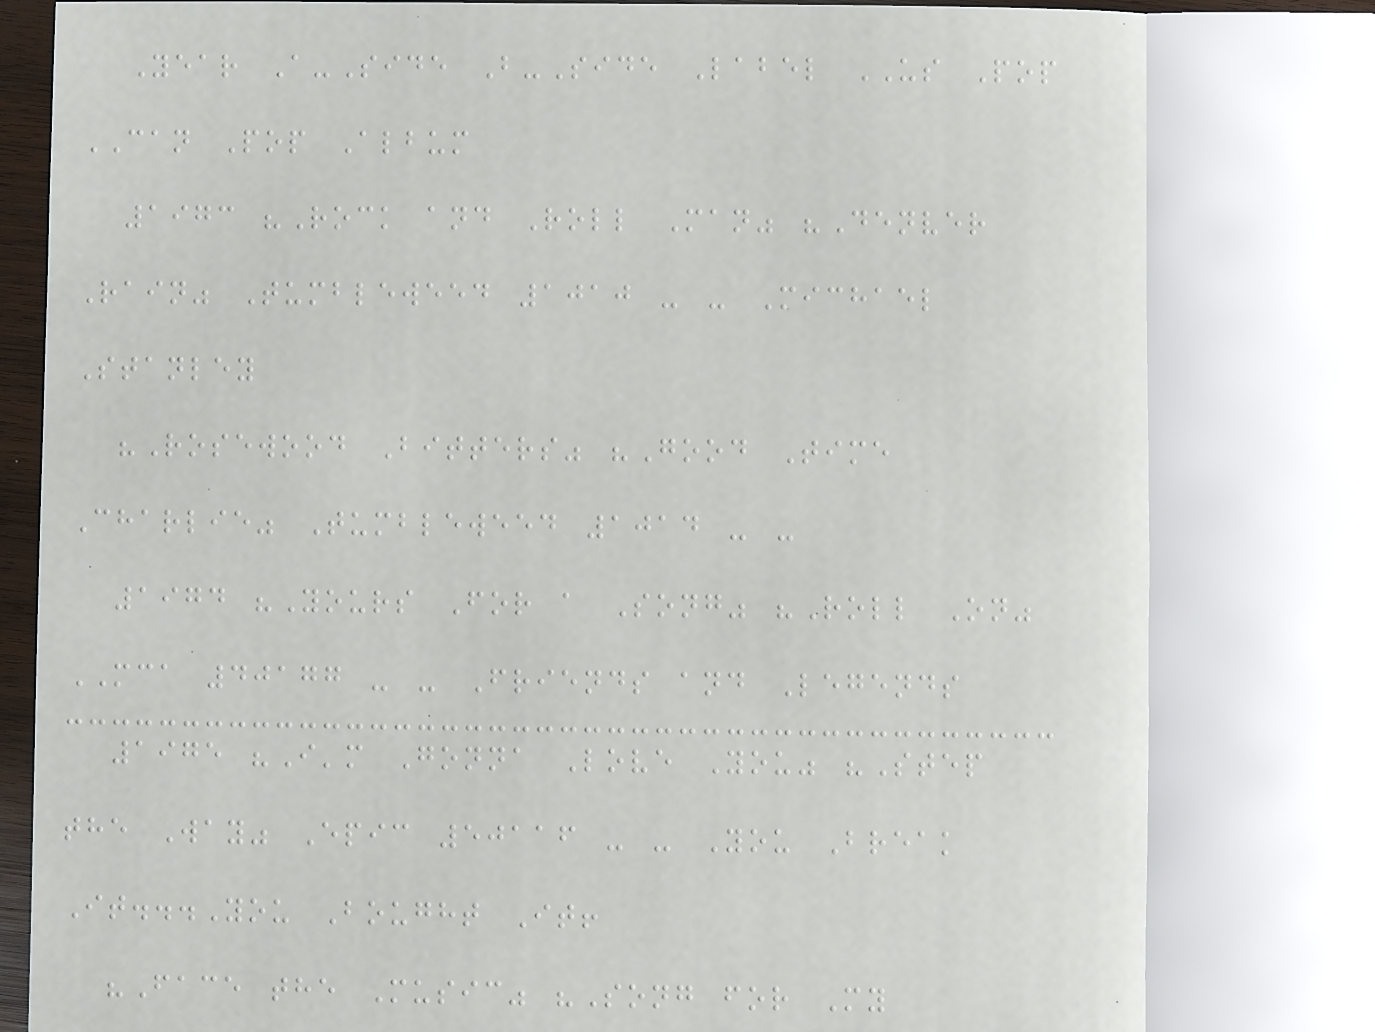Year A-Side B-Side Label US Pop
CAN Pop Album
1973 "Rock and Roll Man" "Denver
Rain" Tumbleweed 1010 - - Michael
Stanley
"Rosewood Bitters" "Good Time
Charlie" Tumbleweed 1014 - -
1974 "Yours For a Song" "Roll On"
MCA 40177 - - Friends and Legends
1975 "I'm Gonna Love You" "Step
the Way" Epic 50116 - - You Break
It...You Bought It!
"Face the Music" "Song for My
